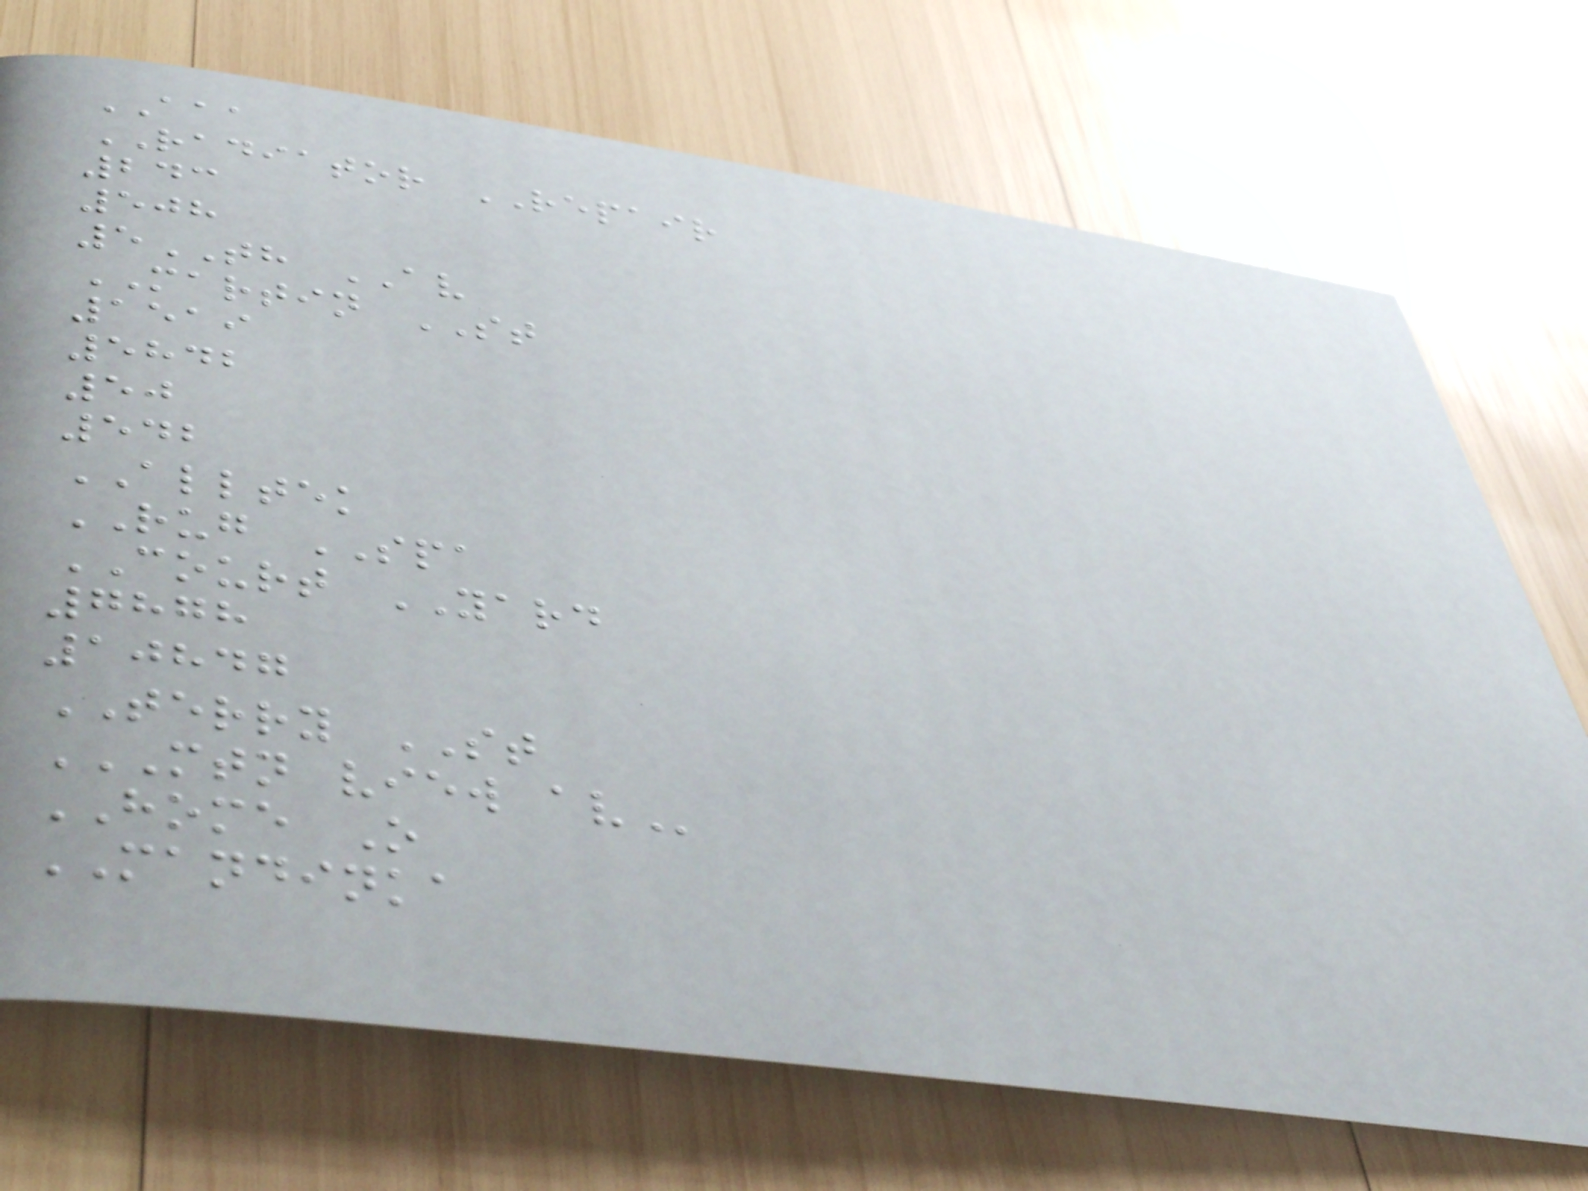AAA
RADIATOR REPAIR
243
508
5TH AV
MARTIN ST
1519
5842
50
542
ALLTEK
RUG SPA
COURT YARD
7878
10847
TERRY ST
MTN VIEW AV
HOME O
MANDINKA
